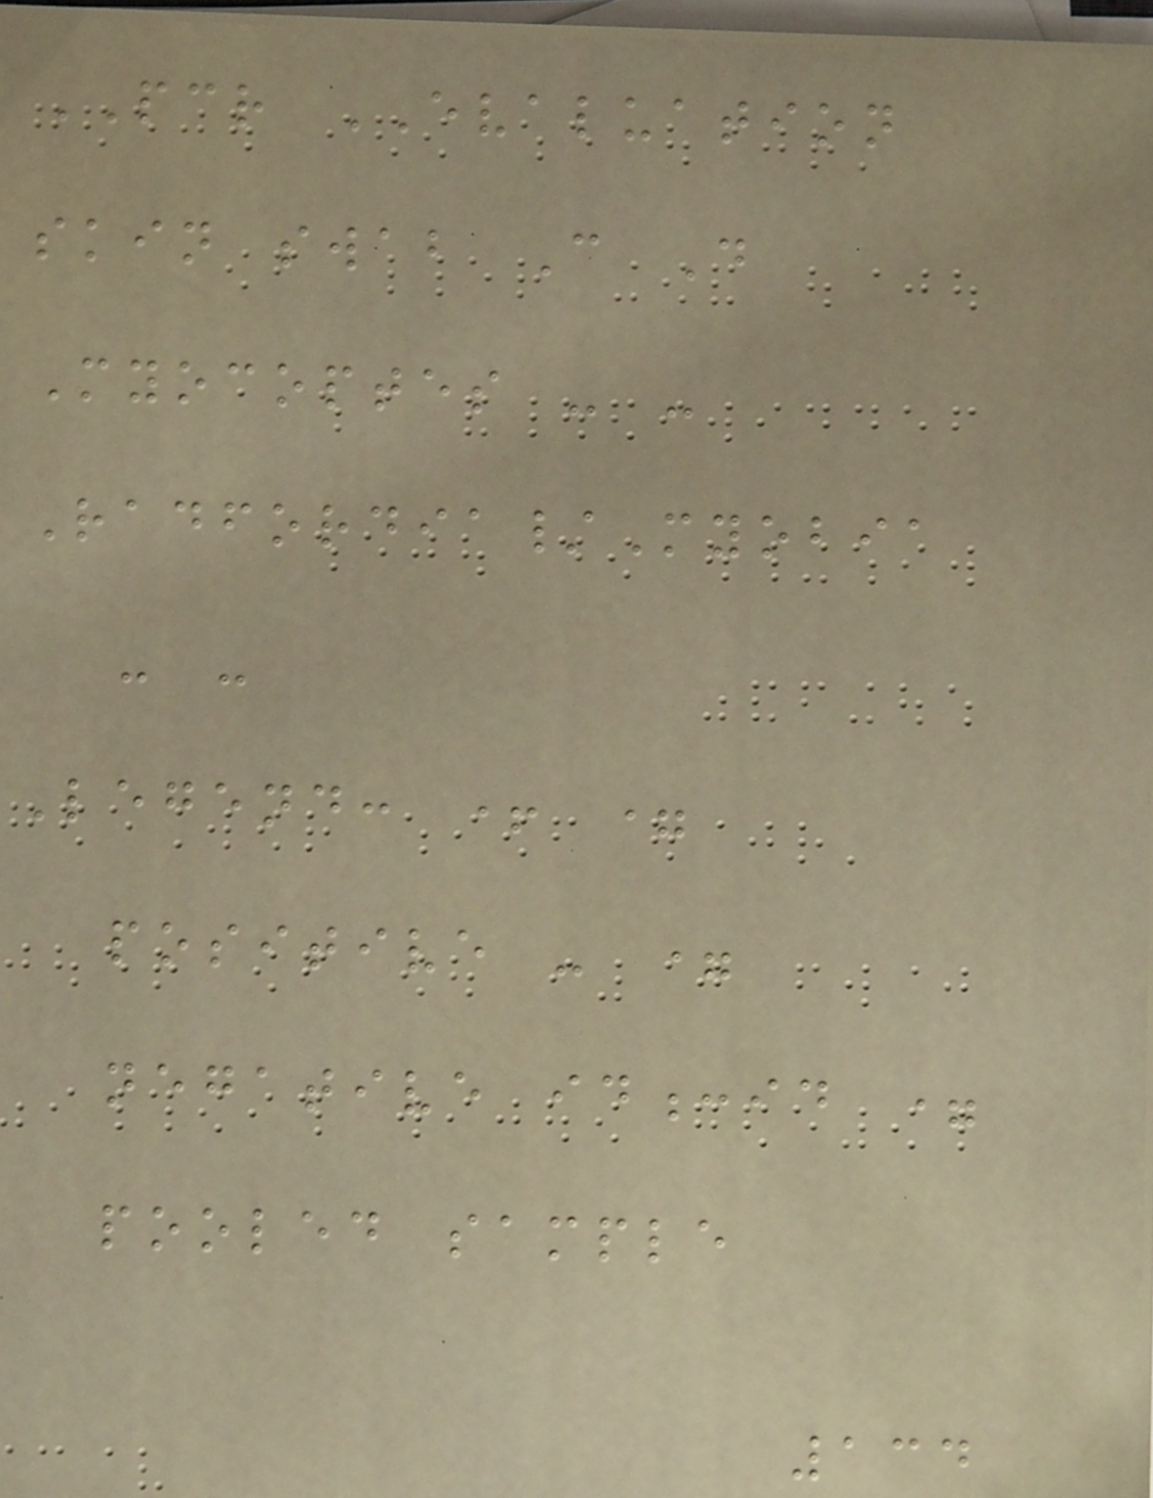PCR EVALUATION
skin swab C D
Myocoptes - -
Radfordia/Myobia
- -
Legend: + =
positive - =
negative id:id =
pooled sample
134
